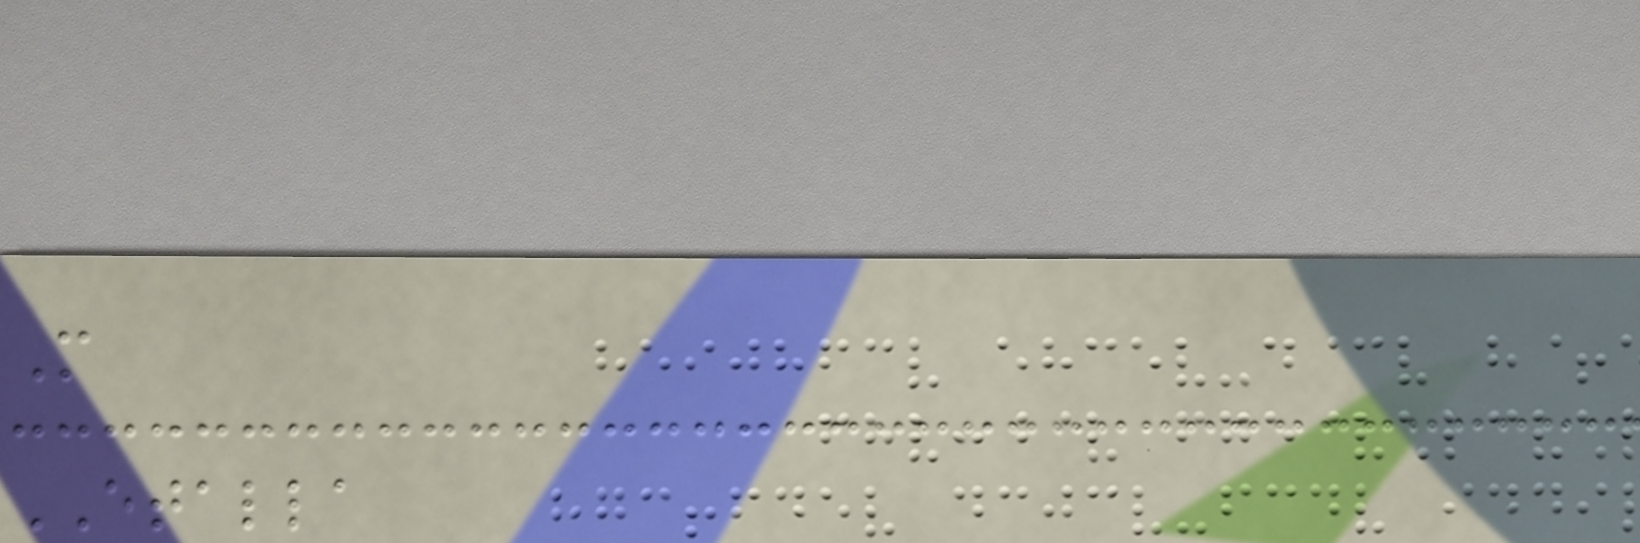M
ETALLA
